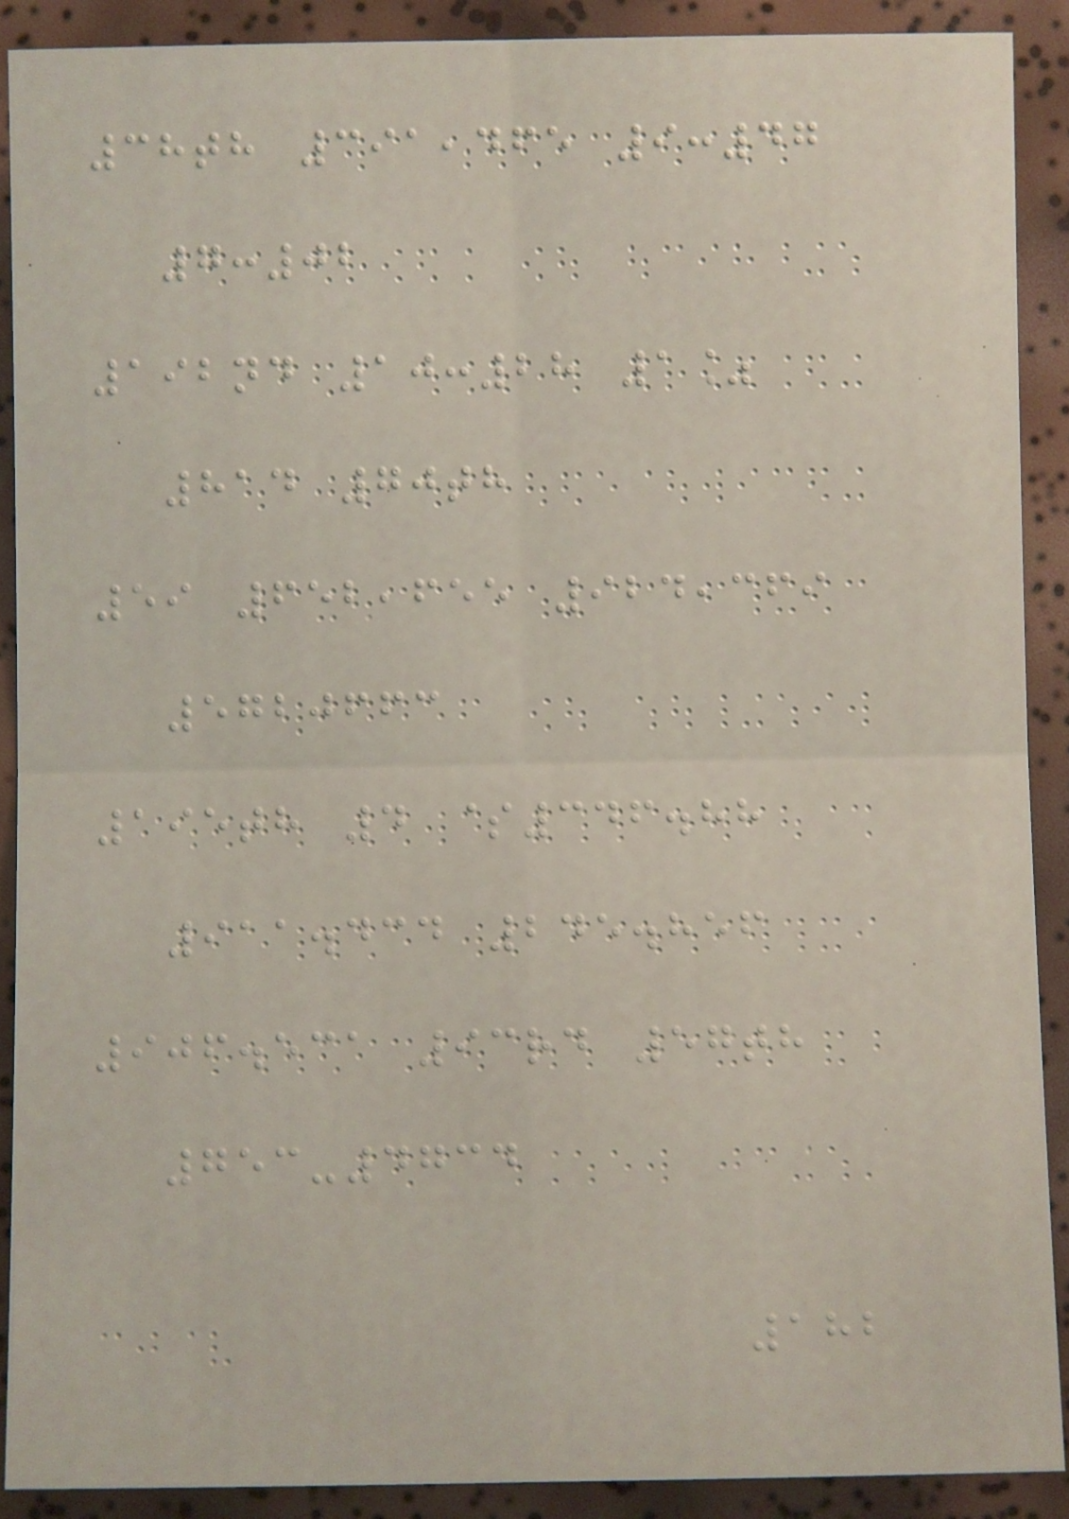38th 391,465 9:47
7:02
192nd 10:28 1%
814 70th
59 652,655 924,369
5720663
195th 4 $346.88
911.434 245.856
906.531 93rd 57th
753-4734
182
